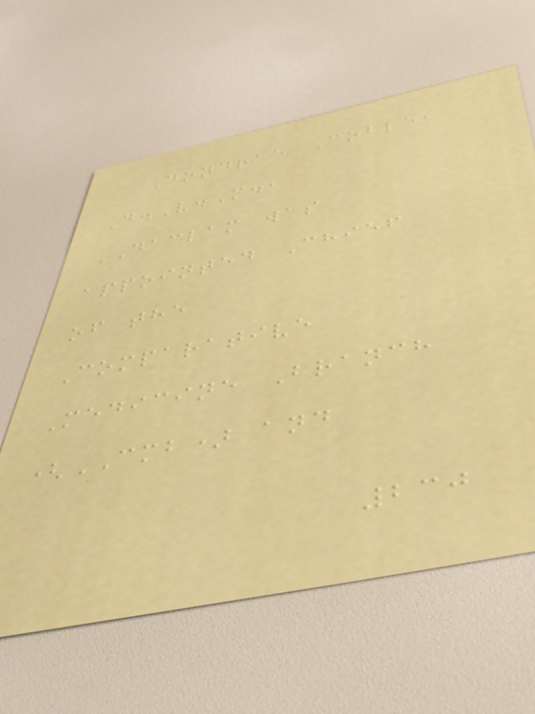Dondrae Coble,
D.V.M.,
DACLAM was
appointed Chief
of the
Comparative
Medicine Branch
(CMB) and
230
